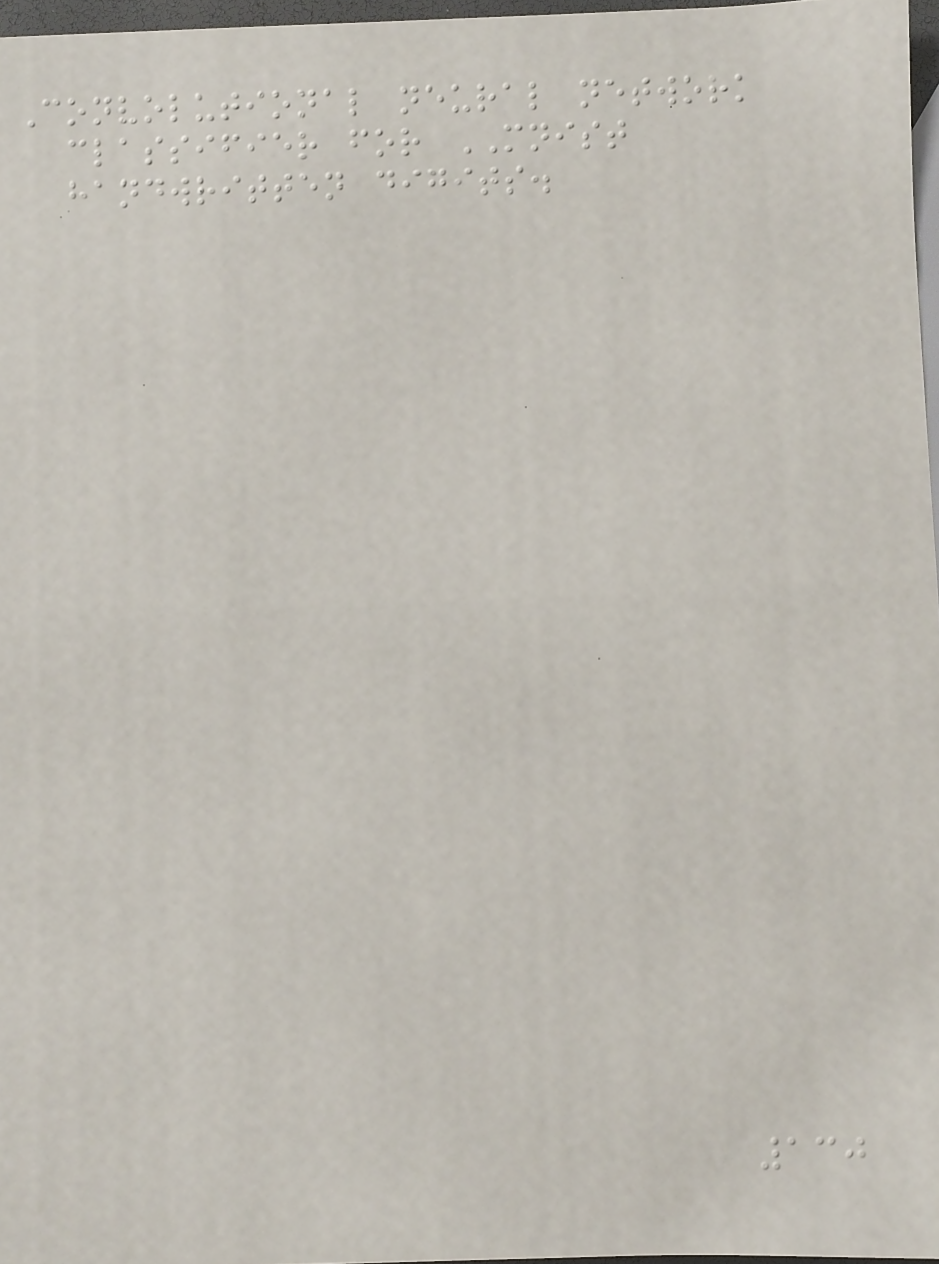Convolutional neural network
classifier for MNIST
handwritten digits.
130
